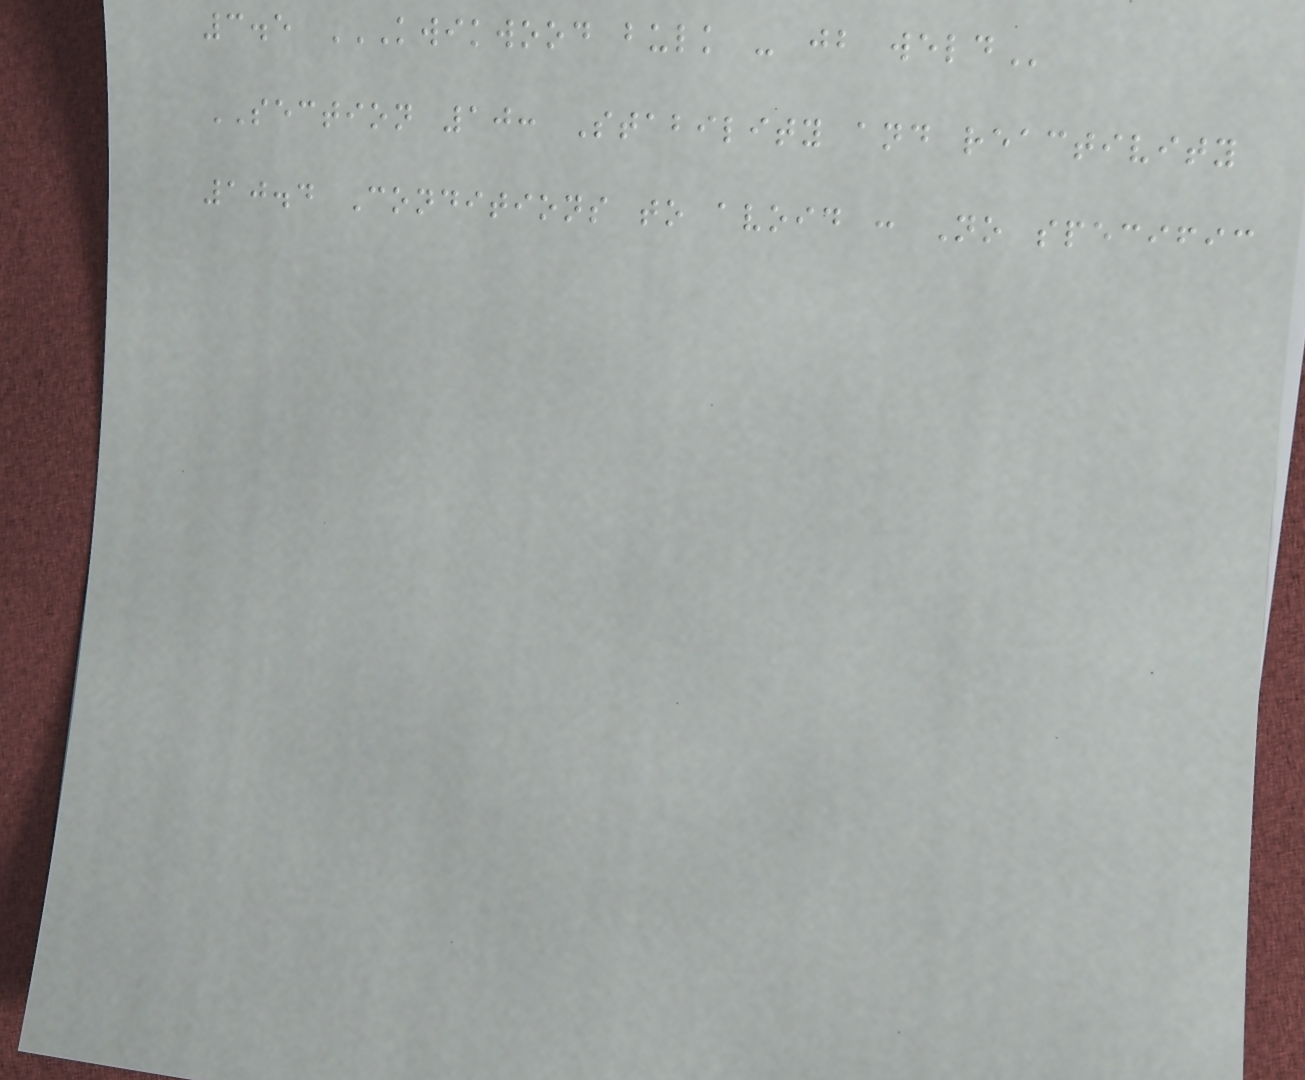3.5 KWIKWOOD BULK - JB WELD
SECTION 10: Stability and reactivity
10.4 Conditions to avoid : No specific
